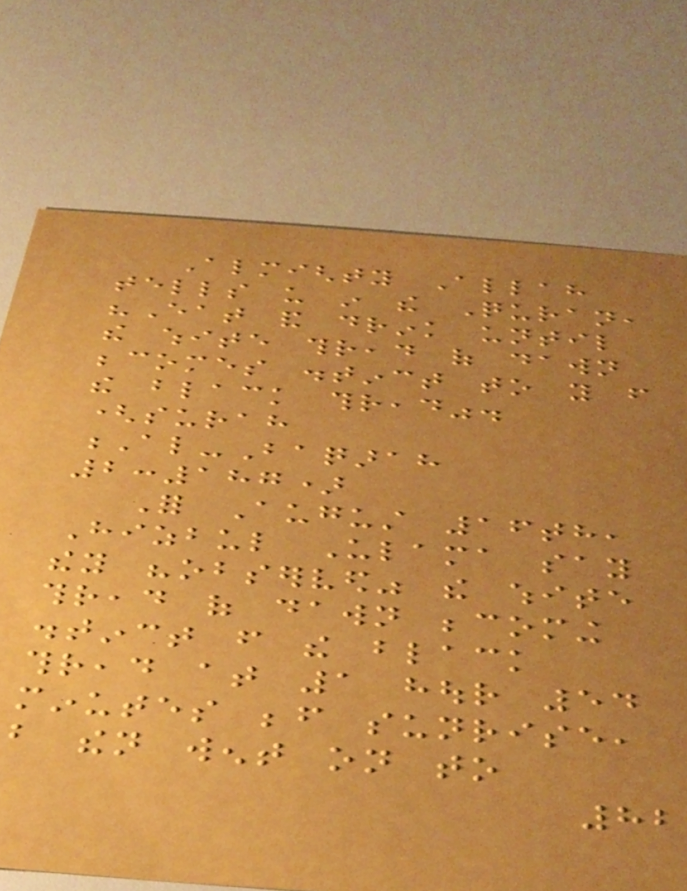Almighty Allah
tells us in the Quran,
"Eat and drink until
the white thread of dawn
becomes distinct to you from
the black thread".
(surah
Al-Baqarah
2:187)
For August 16th,
Hizbul Ulama say
they "observed" the white
thread of dawn becoming
distinct from the black
thread at 1 hour 54
minutes before sunrise,
but then went on to
82
